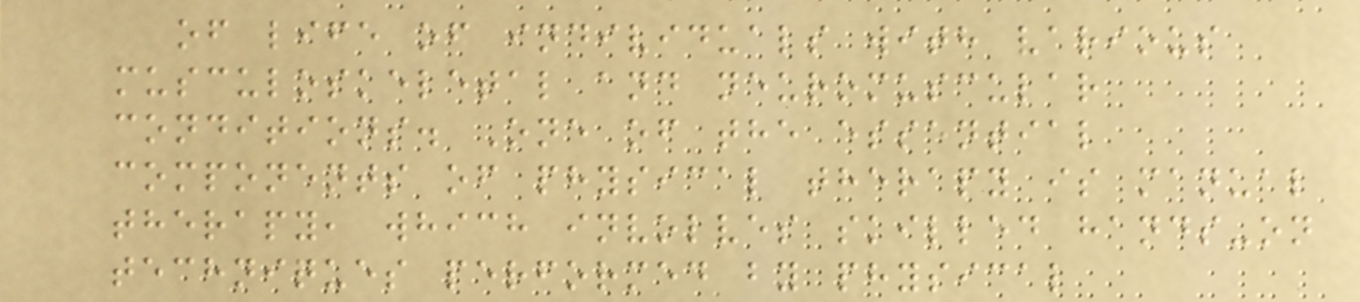of life of individuals with various
musculoskeletal and neuromuscular
conditions. One of the essential
components of physical therapy is manual
therapy, which involves skilled hands-on
techniques performed by physical
